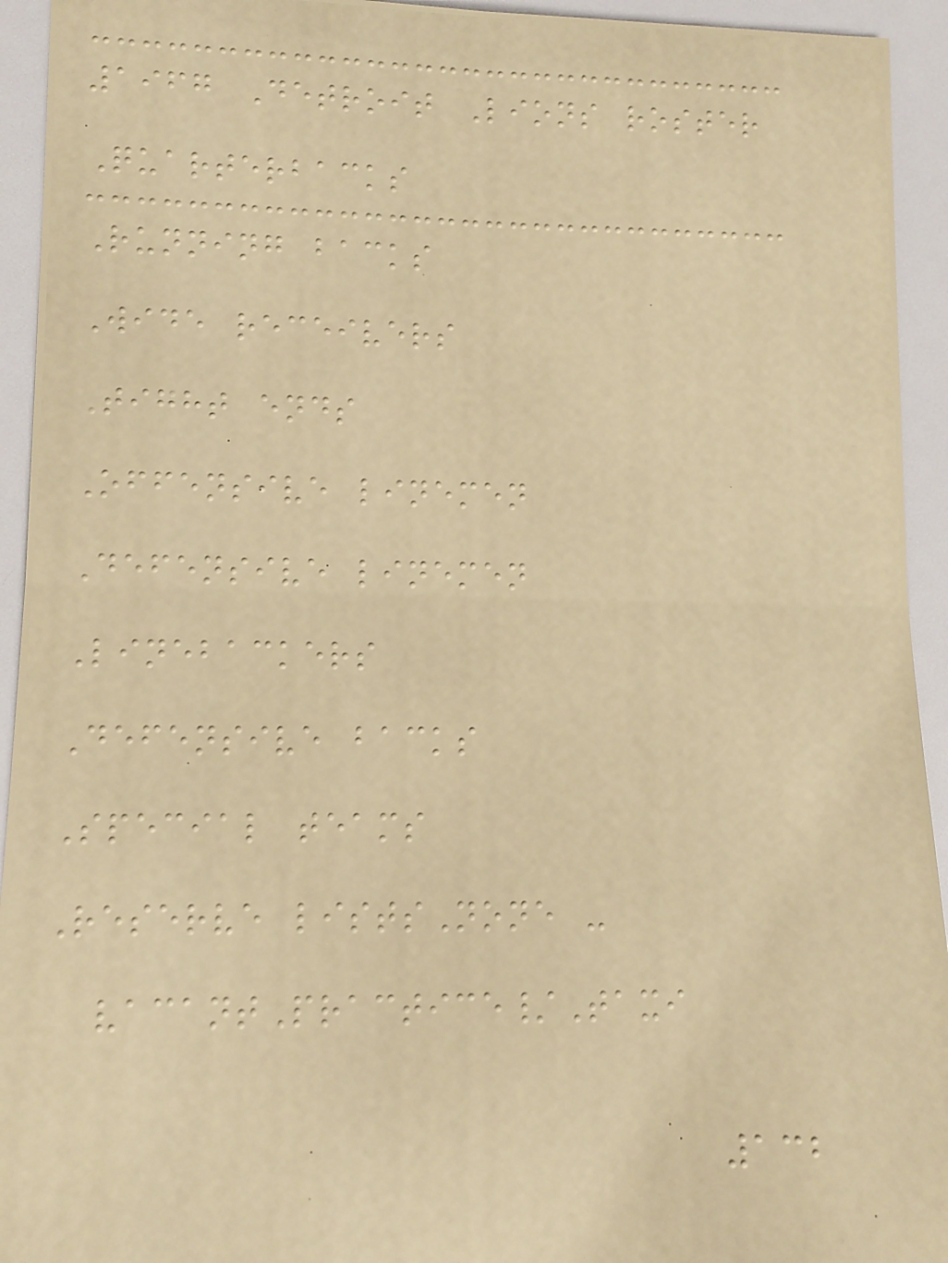1967 Detroit Lions roster
Quarterbacks
Running backs
Wide receivers
Tight ends
Offensive linemen
Defensive linemen
Linebackers
Defensive backs
Special teams
Reserve listsNone -
vacantPractice/Taxi
132
